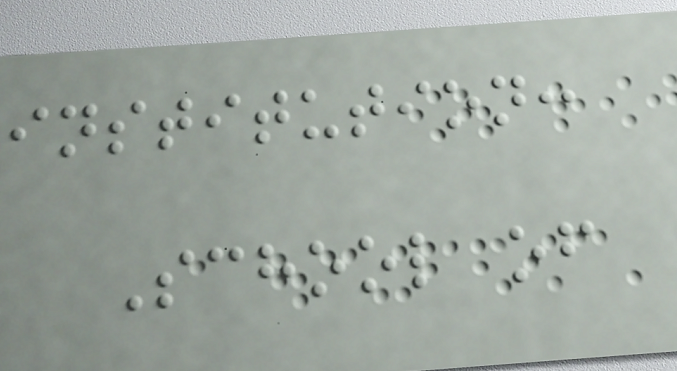institution:
School of
